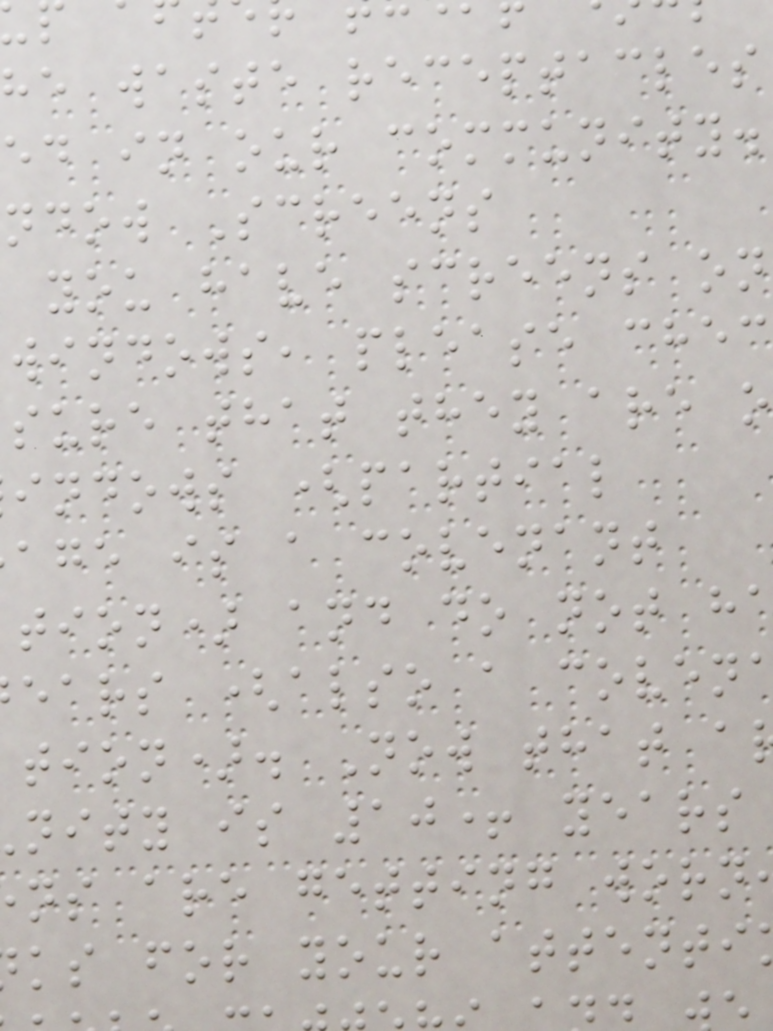he waste receptacles
ed in our community.
ndow Screens
you have screens on
windows, please chec
sure that they are o
indows (partial
age is a covenant
tion) and do not h
ears (also a coven
tion). Now that a
nity is 10+ years
ns are getting worn
ks for your attenti
